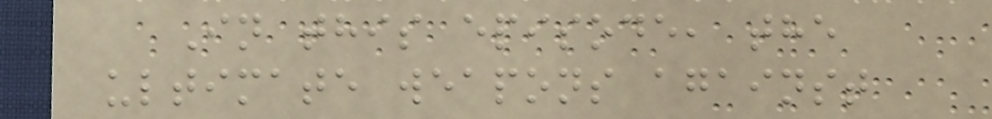In this episode, the
ultimate weapons against
